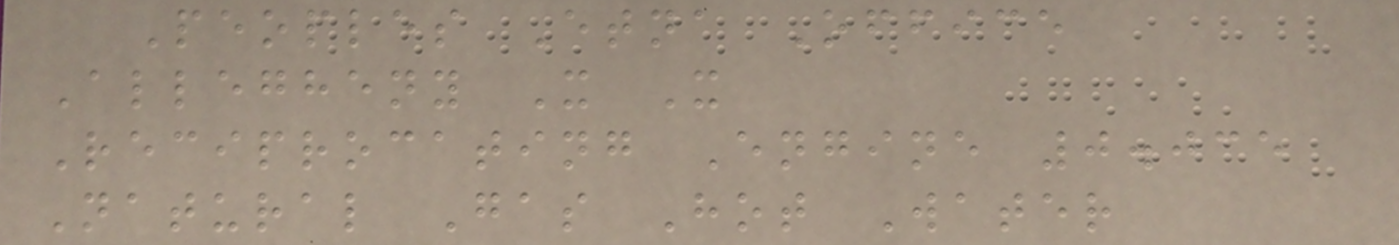Peoples Etna Office
Allegheny X X
Reciprocating Engine 0.035
Natural Gas Hot Water
